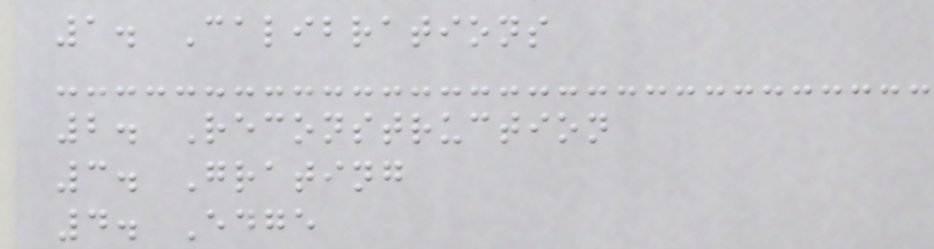1. Calibrations
2. Reconstruction
3. Grating
4. Edge
